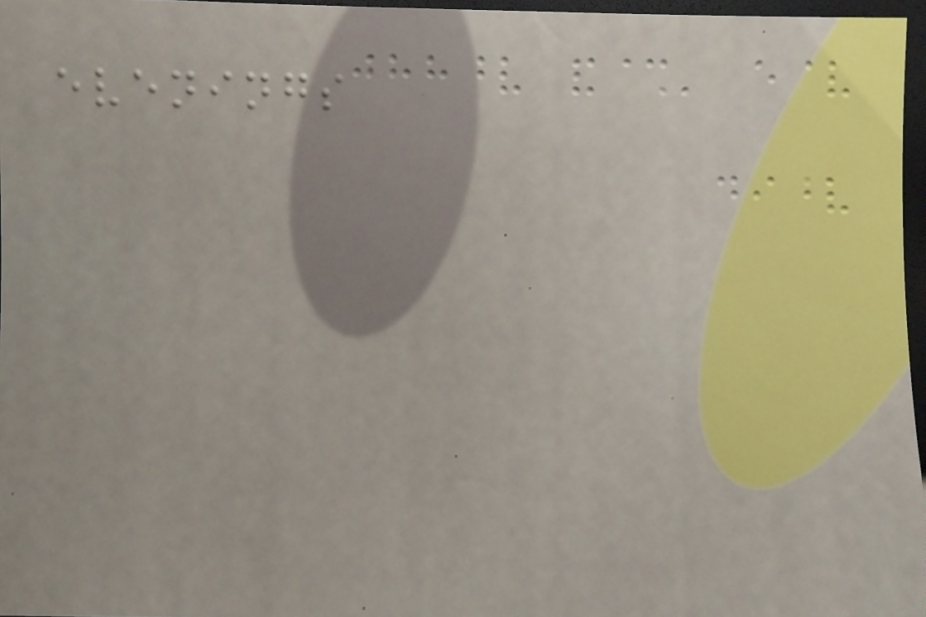evenings
